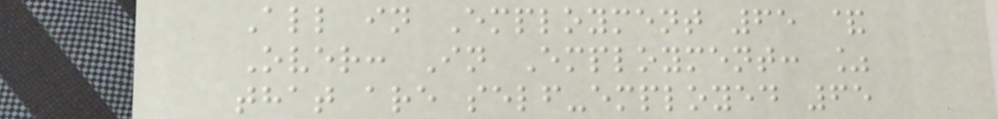All in Employment 65 &
Over: In Employment: %
that are self-employed 65
